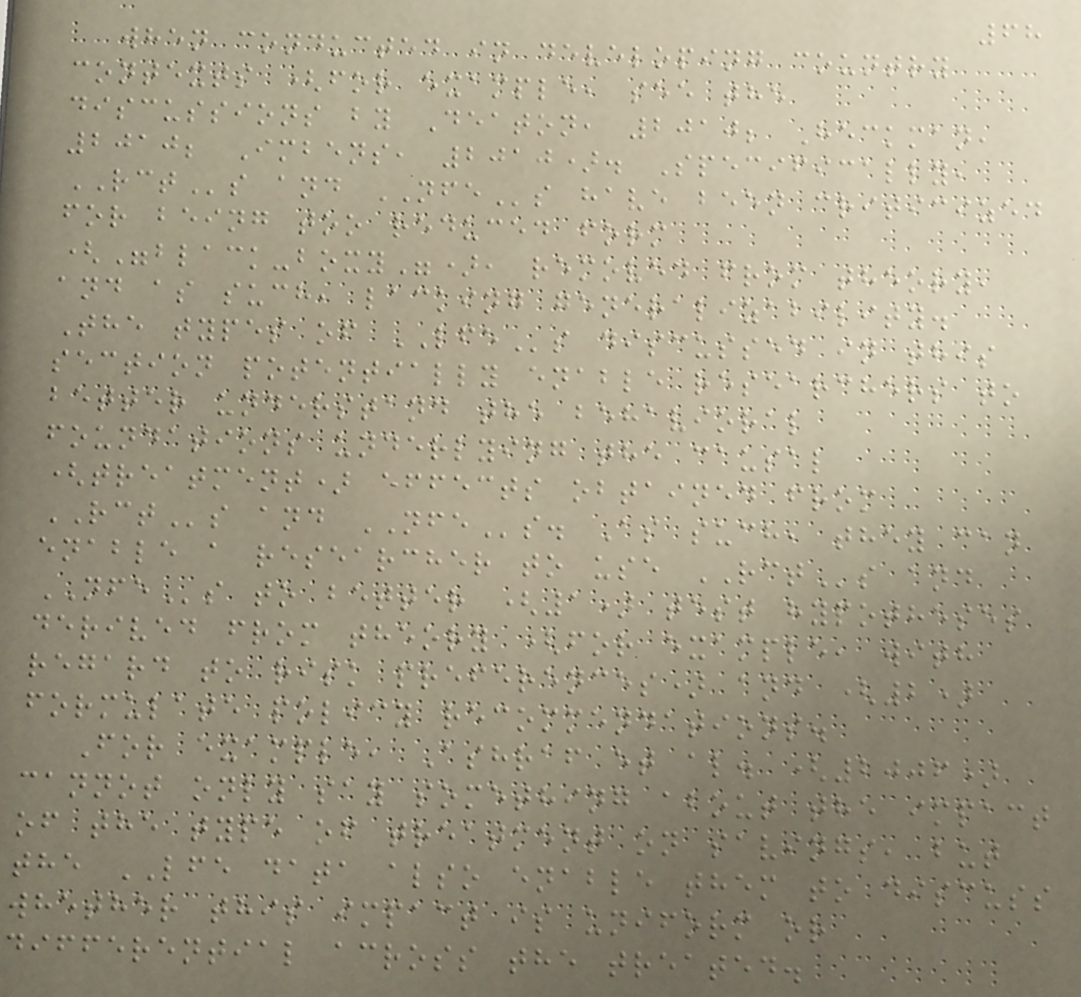68
when conducted in developing country
contexts (for example, see the
discussions by Deaton, 2010; Heckman,
2010; Imbens, 2010). Specifically,
RCTs and NFEs have been criticized
for being too reduced form
("black-boxy"), removed from theory,
and as such, lacking generalizability.
The types of LFEs discussed in this
section potentially enable researchers to
better understand the behavioral
foundations underlying the causal
(treatment) effects obtained from
RCTs and NFEs. As such, they can
enable a researcher to use RCTs and
NFEs to better (1) test hypotheses
derived from theory (for example, with
regard to risk preferences) and (2)
formulate policy recommendations.
For example, Ashraf et al. (2006)
cannot only say something about the impact
of the type of treatment on savings, but
the LFE data also enable them to discuss
whether this impact is uniform or
differential across the treated.
